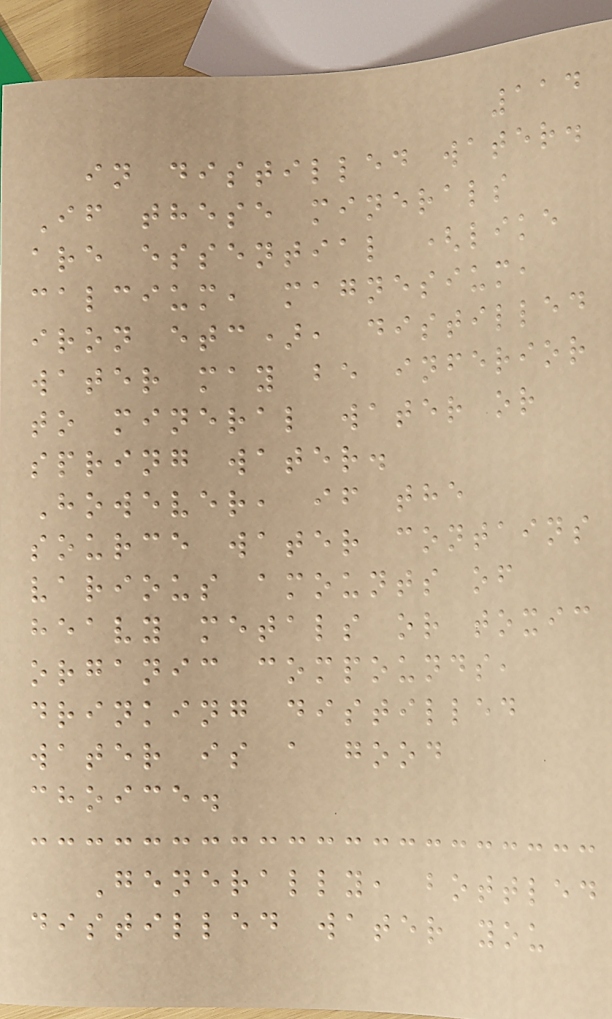114
in distilled water.
If these minerals
are essential (like
calcium, magnesium,
iron etc), distilled
water may be inferior
to mineral water or
spring water.
However, if the
source water contains
various amounts of
heavy metals or toxic
organic compounds,
drinking distilled
water is a good
choice.
Generally, bottled
distilled water you
